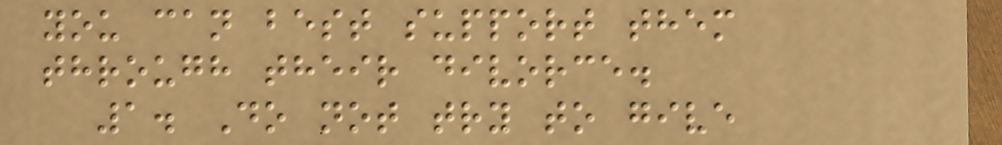you can best support them
through their divorce.
1. Do not try to give
